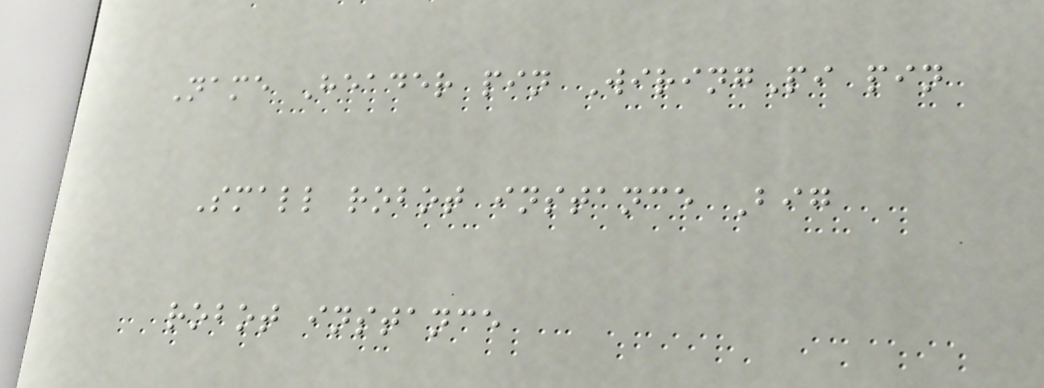Name Header pin WiringPi pin
Small robot instance Big
robot instance
